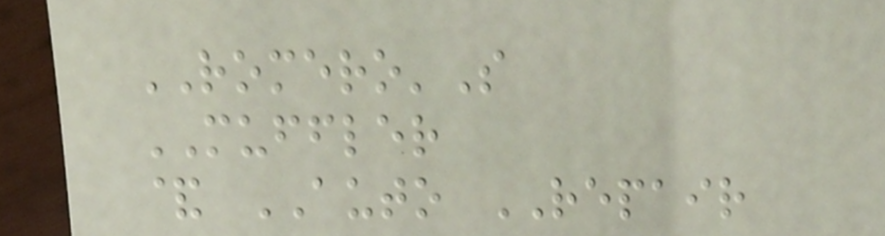ROMERO'S
MUFFLER
& AUTO REPAIR
